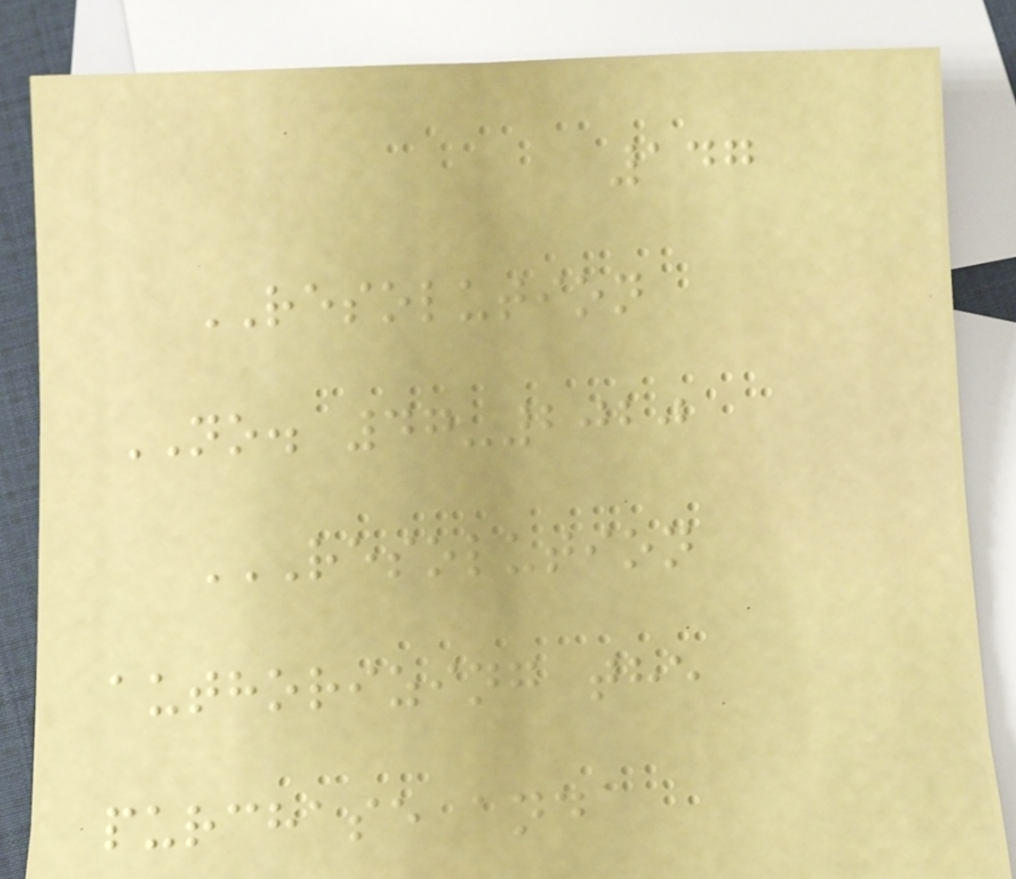147
RESOLUTION
NO. 47-2020
RESOLUTION
AUTHORIZING THE
PURCHASE AND
